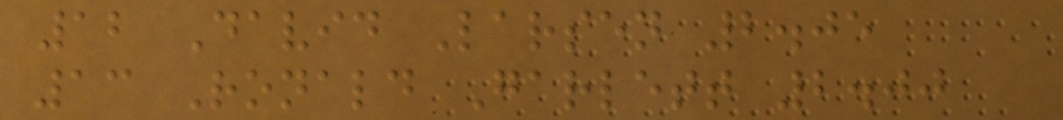12 David Larsen 2.05
13 Ronald Garlett 2.00
